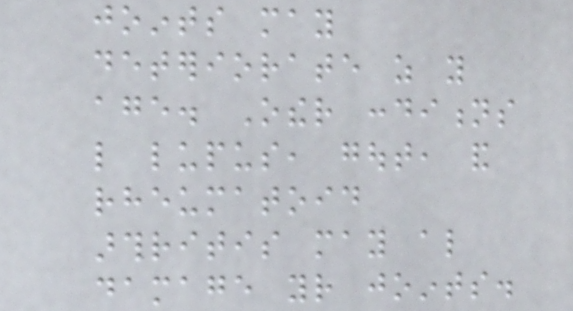joints may
deteriorate as you
age. Other conditions
like lupus, gout, and
rheumatoid
arthritis may also
damage your joints.
